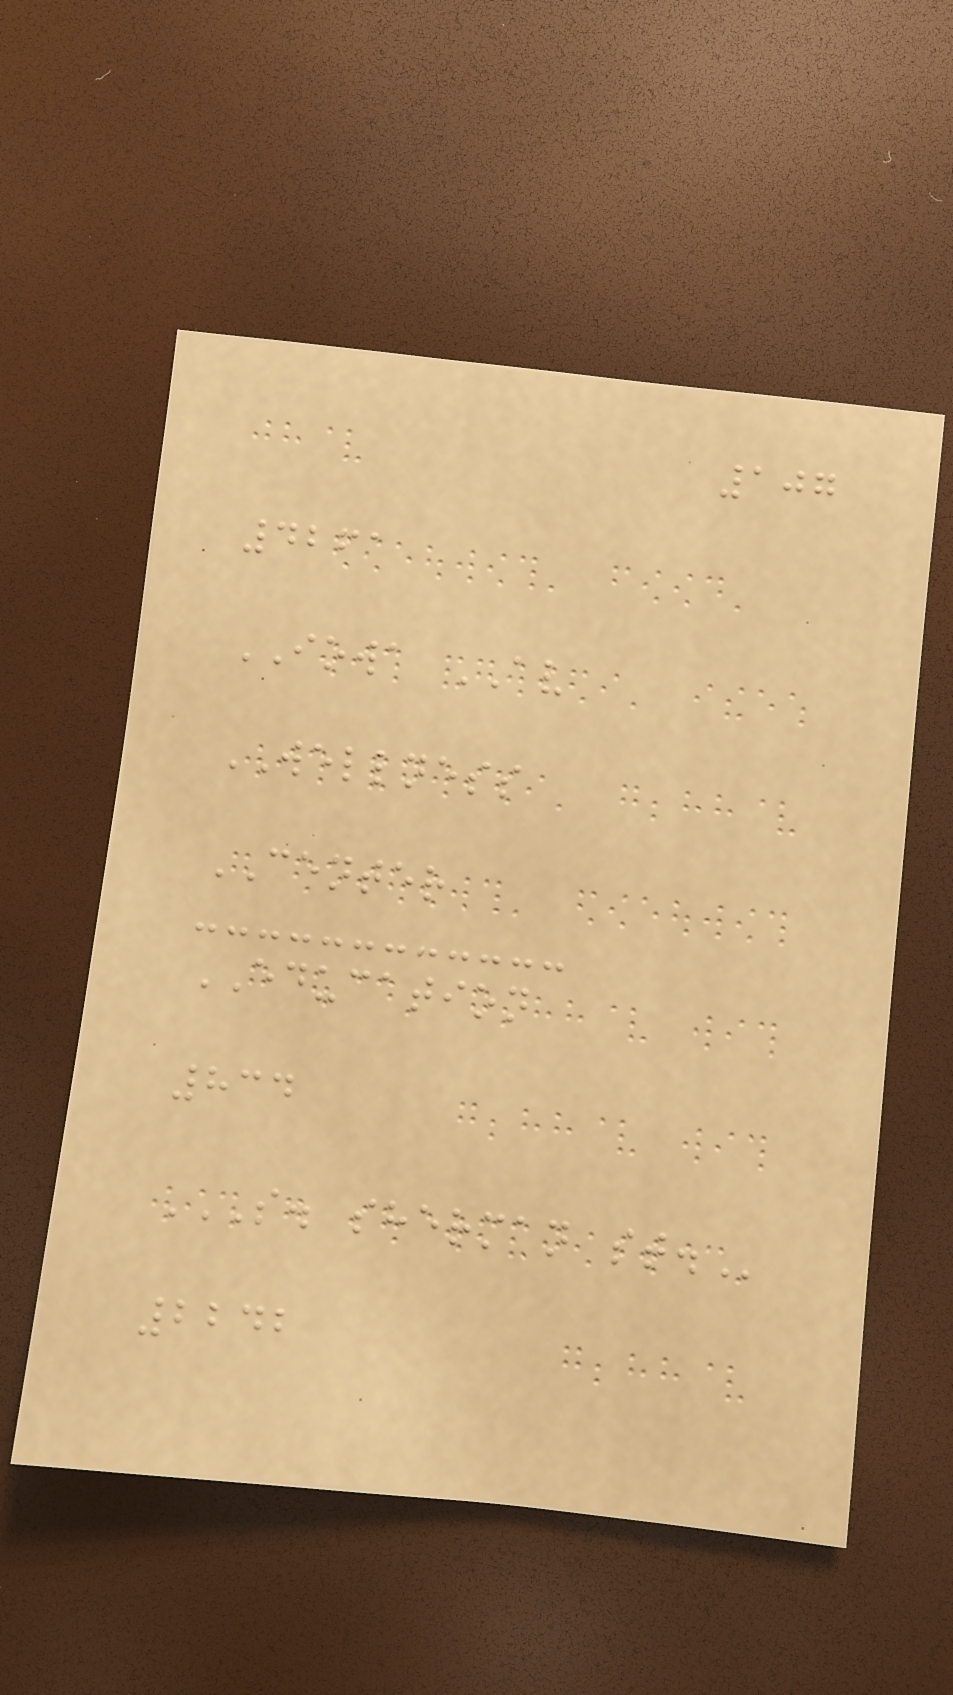107
4261
IOWA AV
WELLNESS
CENTER
EDUCATION
834
S. SHERMAN ST.
2242
